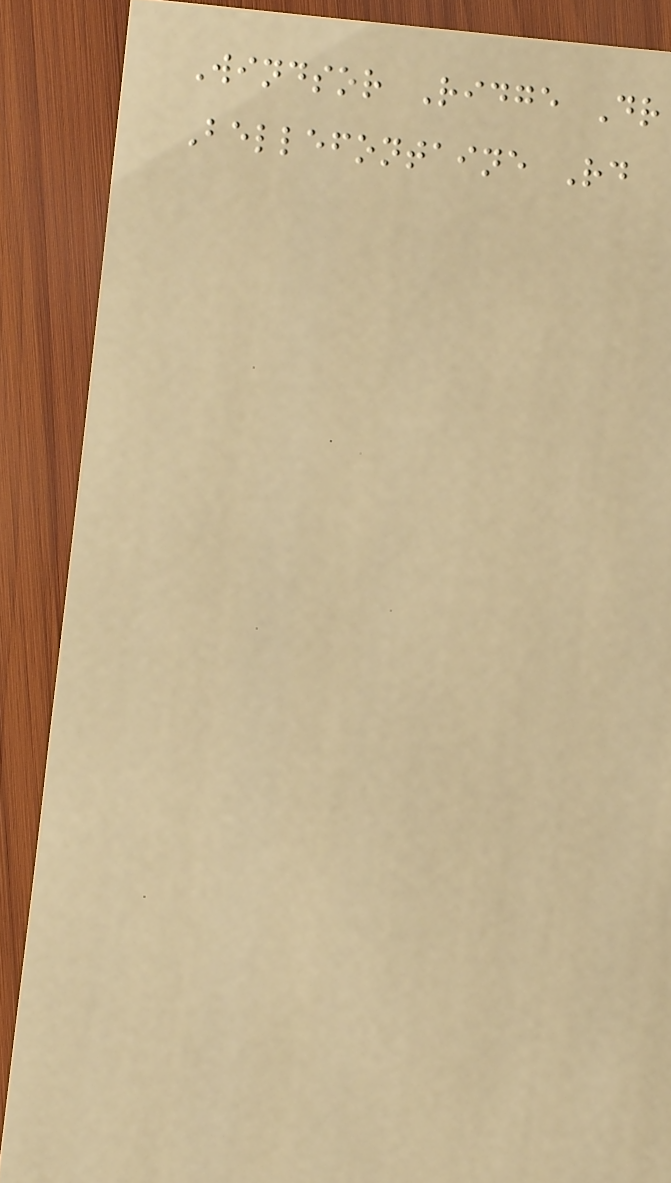Windsor Ridge Dr
Bellefontaine Rd
